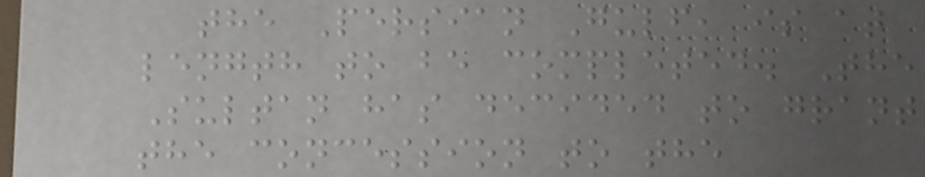the Persian Gulf, is at
length to be completed. The
Sultan has decided to grant
the concession to the
